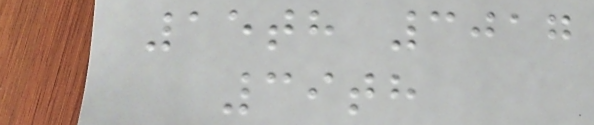15th 3017
39th
